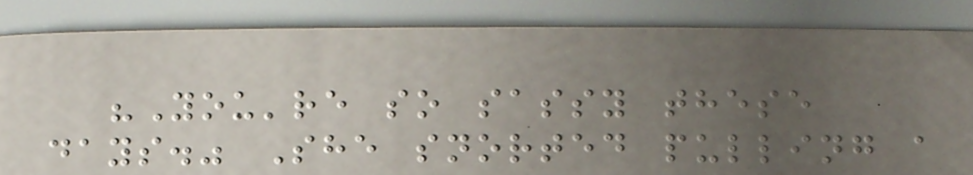"You're so sassy these
days." She snorted pulling a
